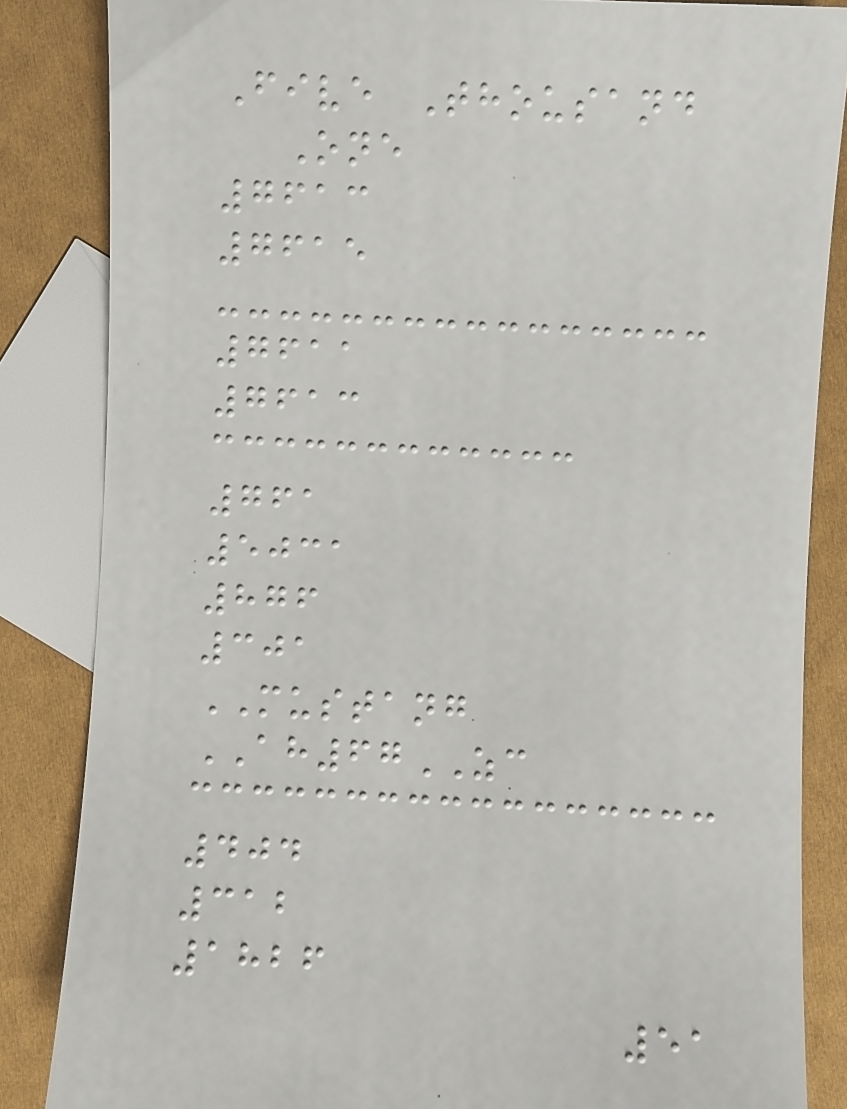Five Thousand
One
7613
7615
7611
7613
761
5031
876
301
MUSTANG
AH67ZC
404
312
1826
51
